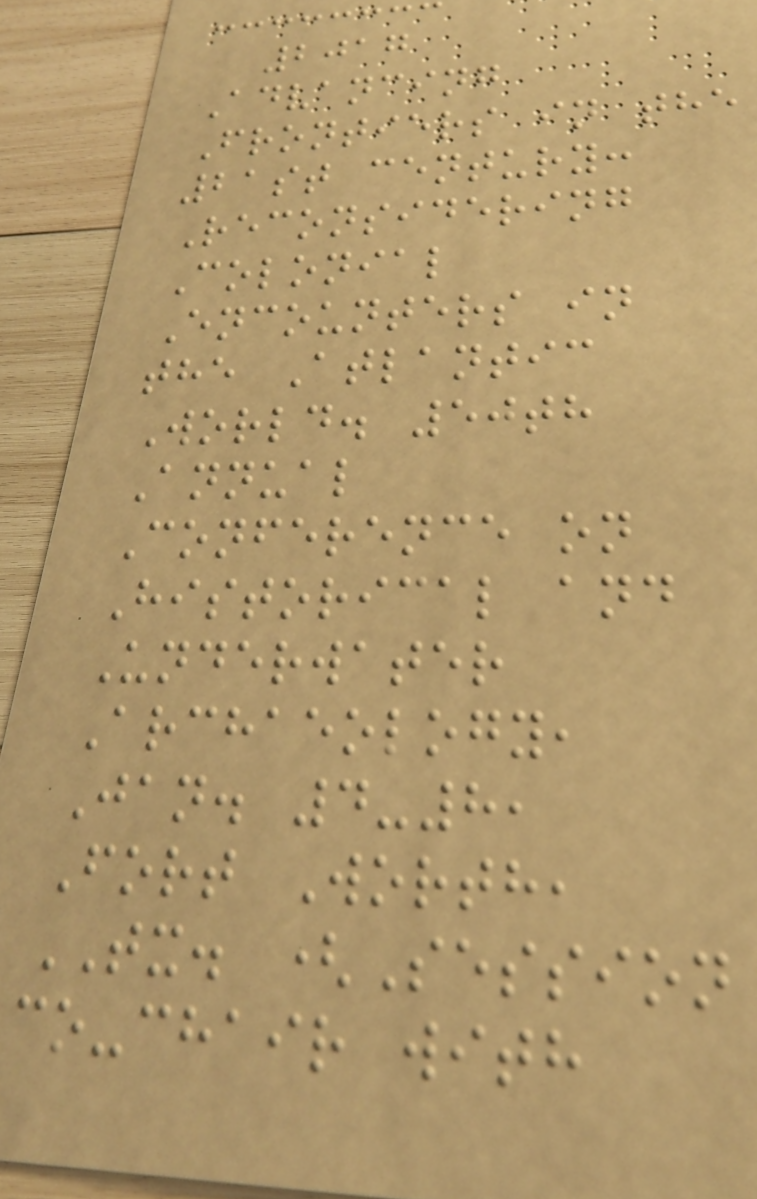2017
Advancing
Frontiers in the
21st century:
Reconsidering
Colonial
Encounters in
the Atlantic
World. 50th
Annual
Conference on
Historical and
Underwater
Archaeology,
Jan. 4-8,
Fort Worth,
TX. (Session
co-chair with
